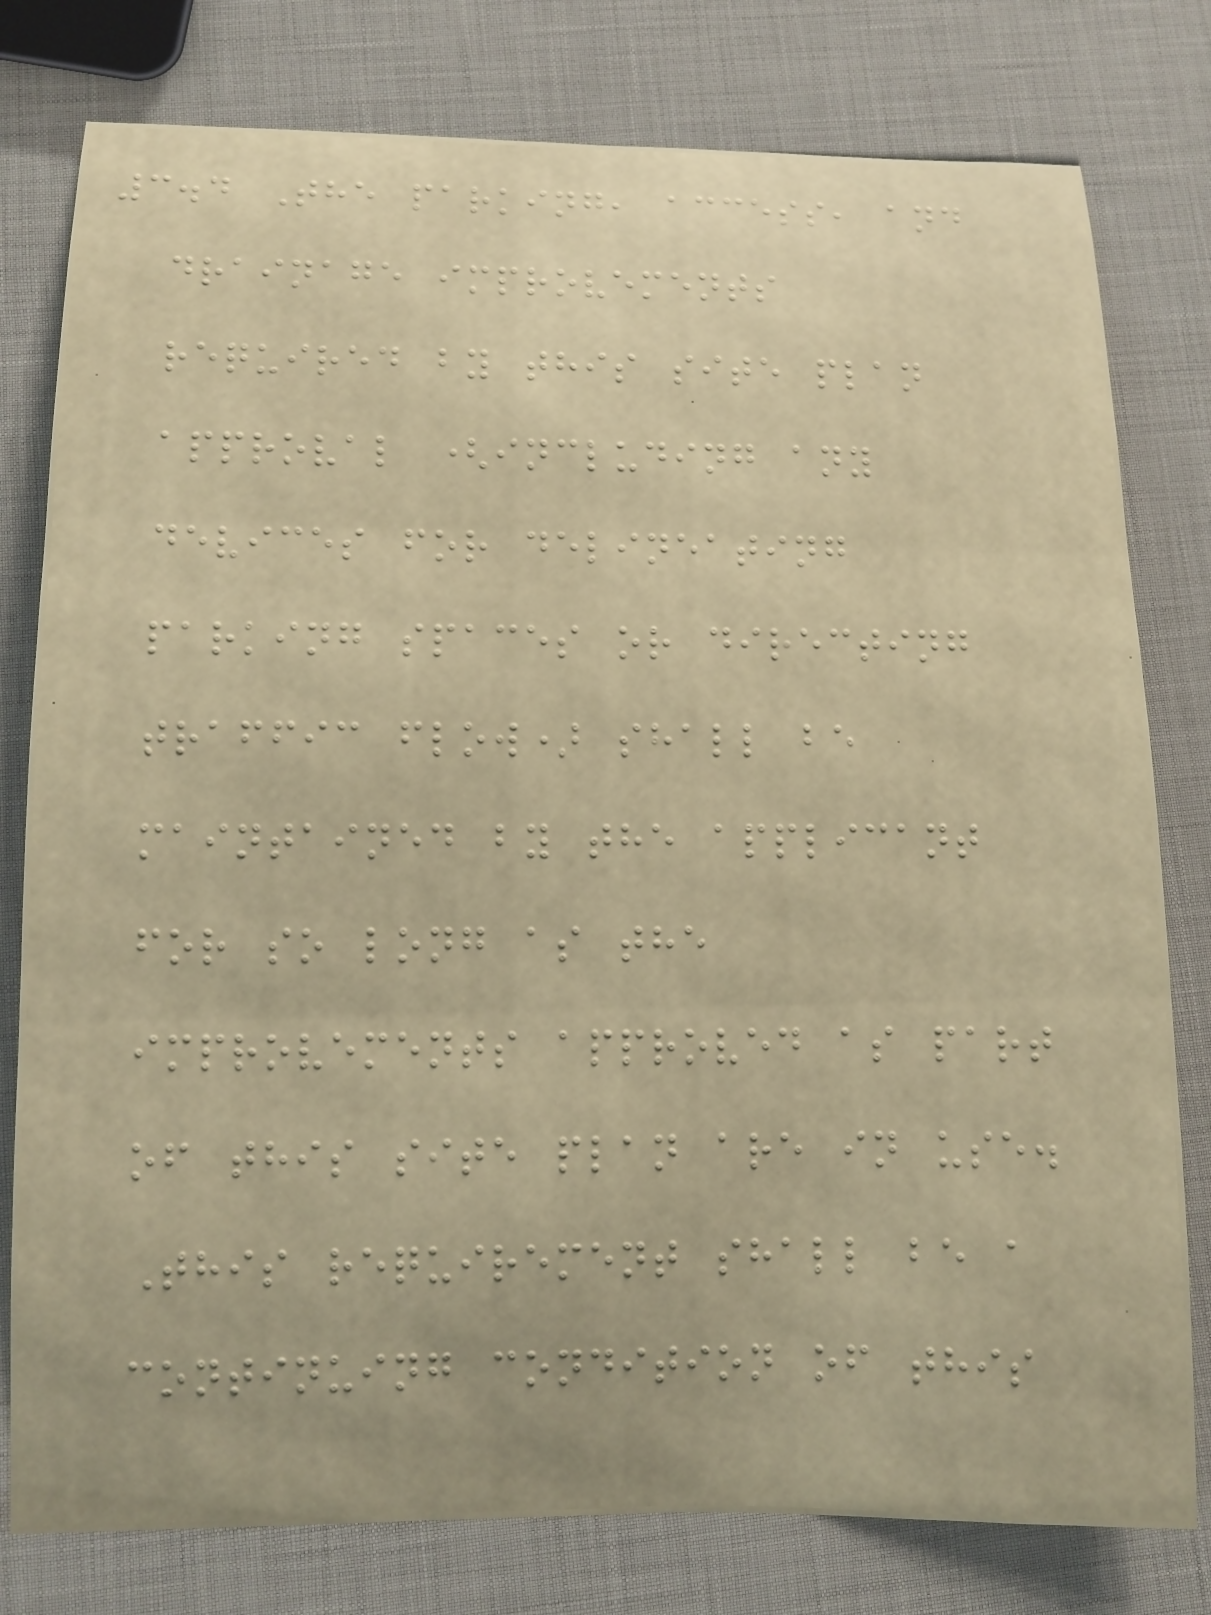3.4 The parking, access, and
drainage improvements
required by this site plan
approval (including any
devices for delineating
parking spaces or directing
traffic flow) shall be
maintained by the applicant
for so long as the
improvements approved as part
of this site plan are in use.
This requirement shall be a
continuing condition of this
